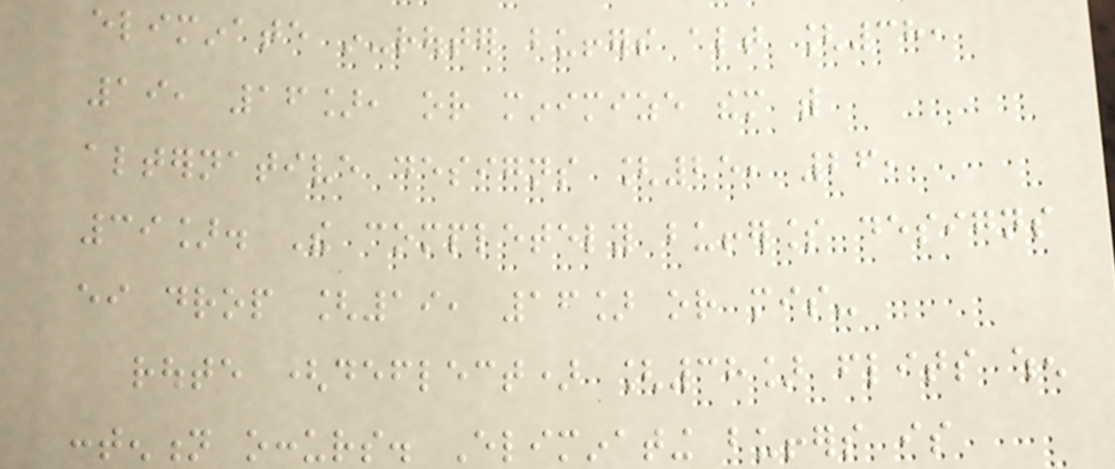eliminate in-router buffers altogether [38,
19, 16], or minimize them with
alternative designs [25, 26,
39]. The completely bufferless designs
either drop [19, 16] or mis-
route (deflect) [38] flits when
contention occurs. Eliminating buffers is
